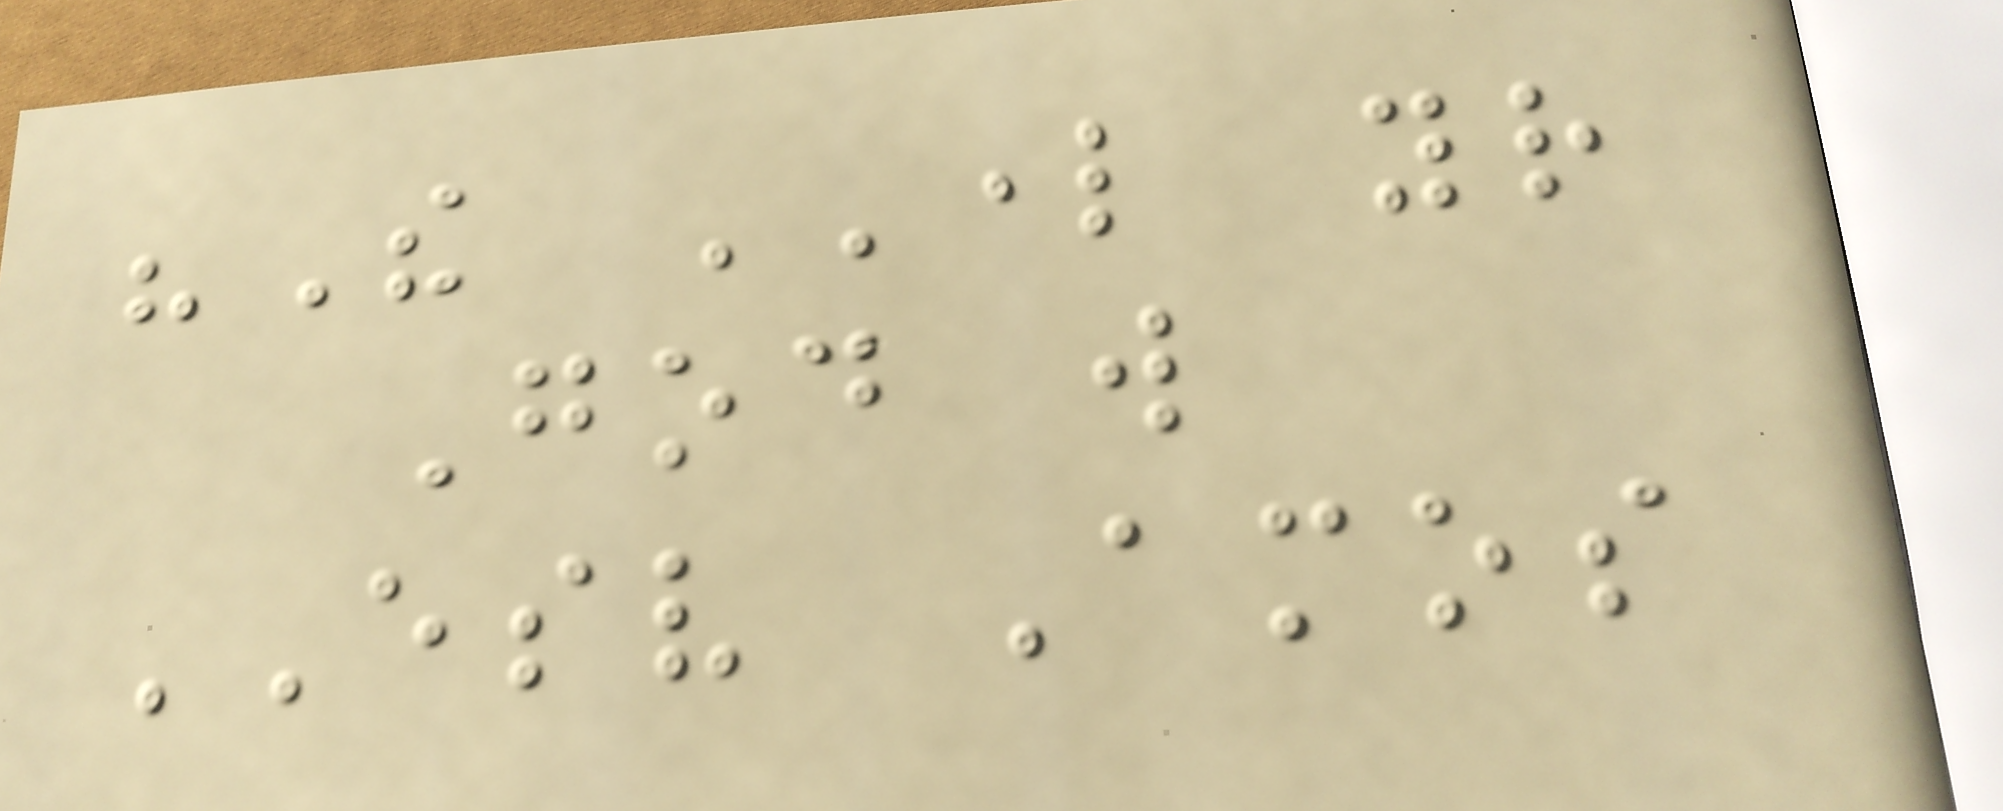"The LORD your
God will
ESV Amos
